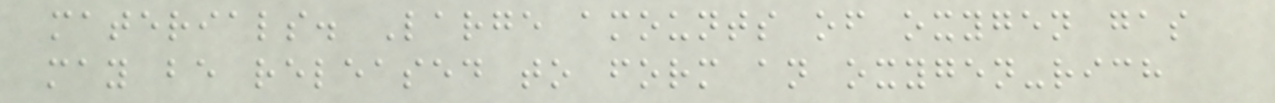materials. Large amounts of oxygen gas
may be released to form an oxygen-rich
